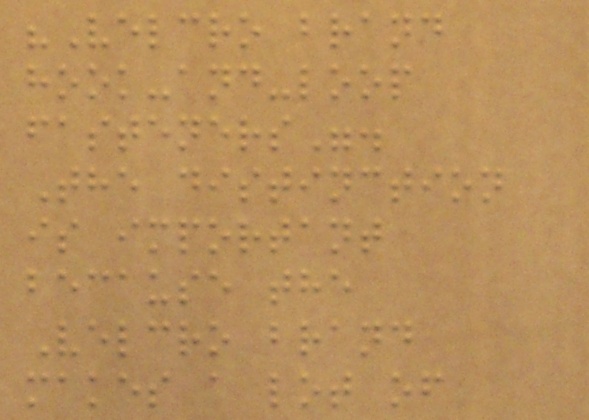"Velcro brand
hook-and-loop
fasteners".
The distinction
is important
because the
Velcro brand
makes a lot of
